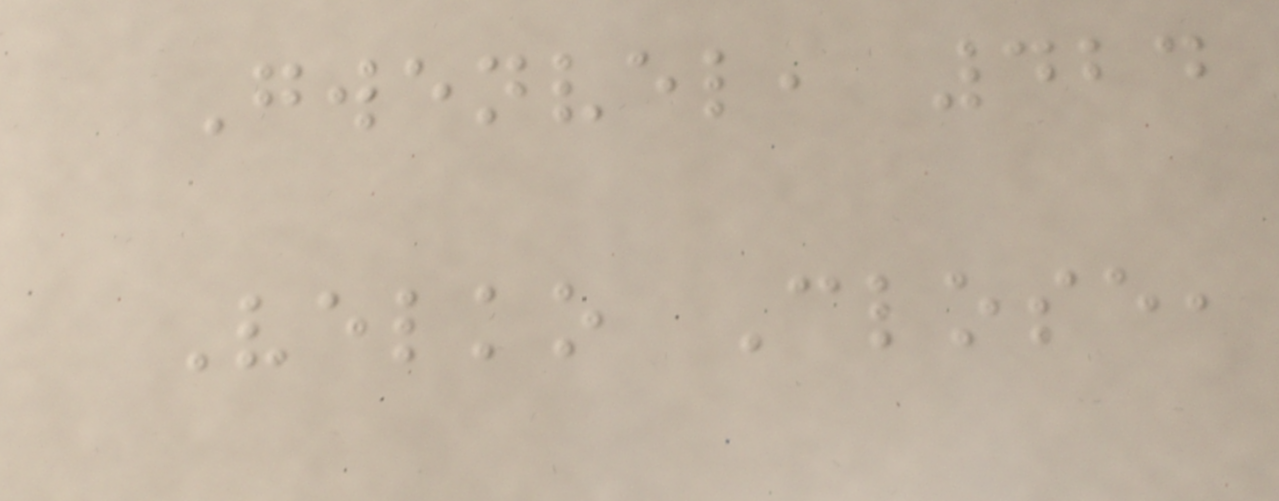Gwenvel, 424
Velko Close,
